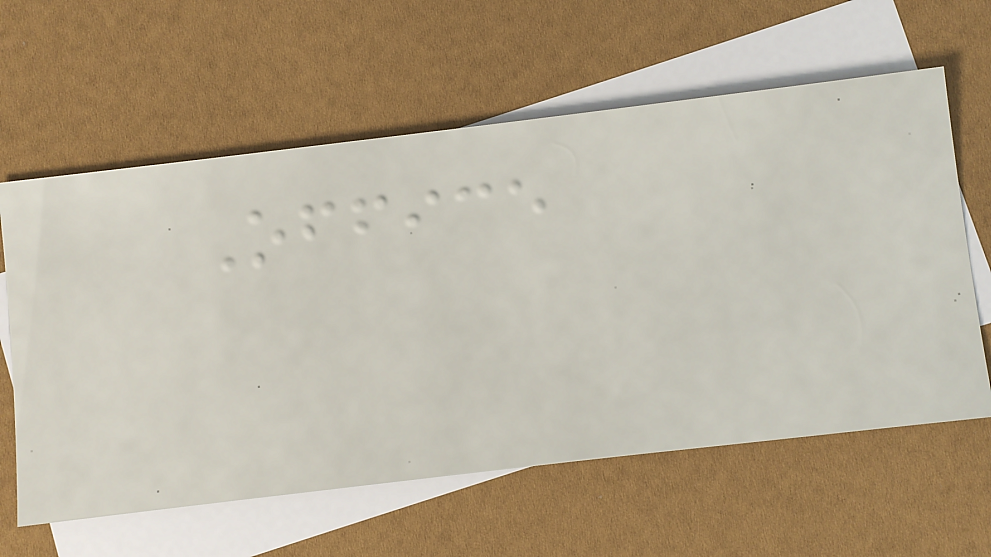Office
